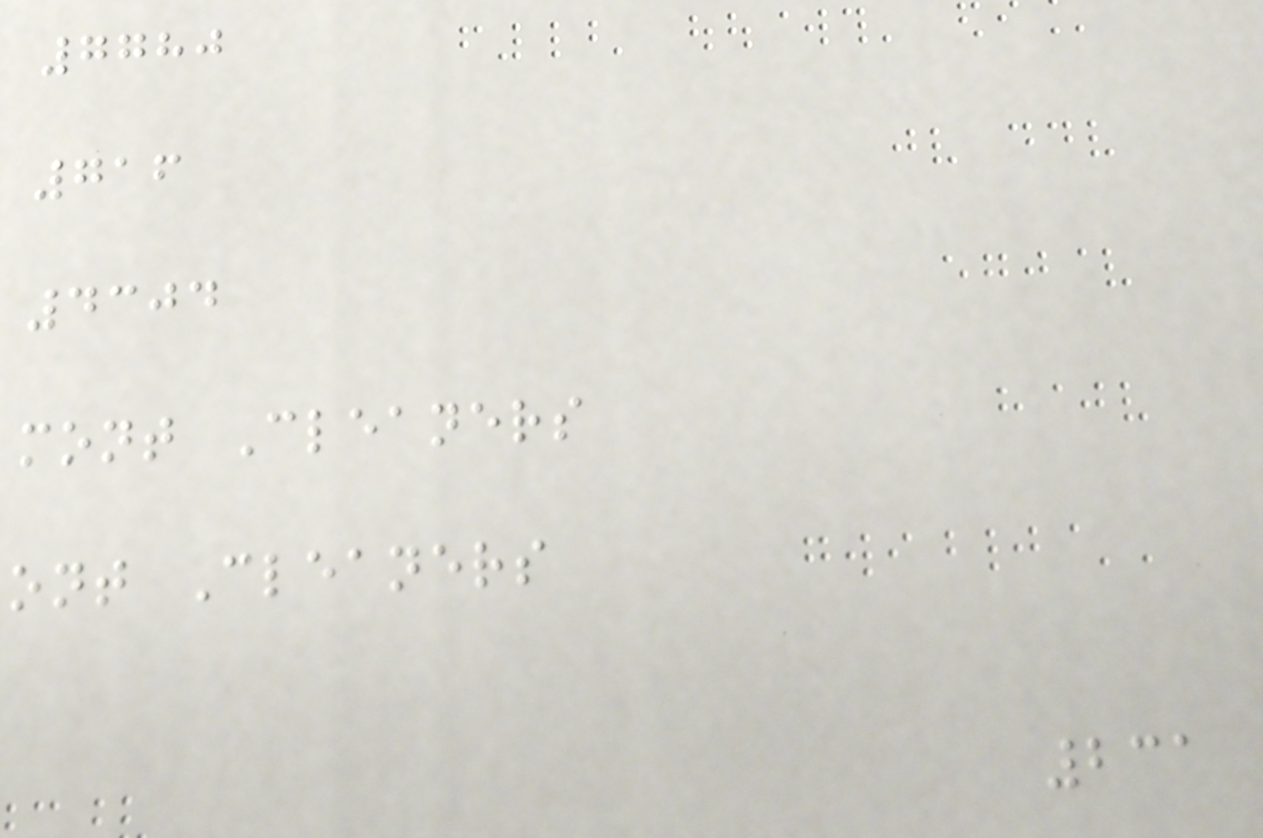7780
716
4304
mont Cleaners
ont Cleaners
231
